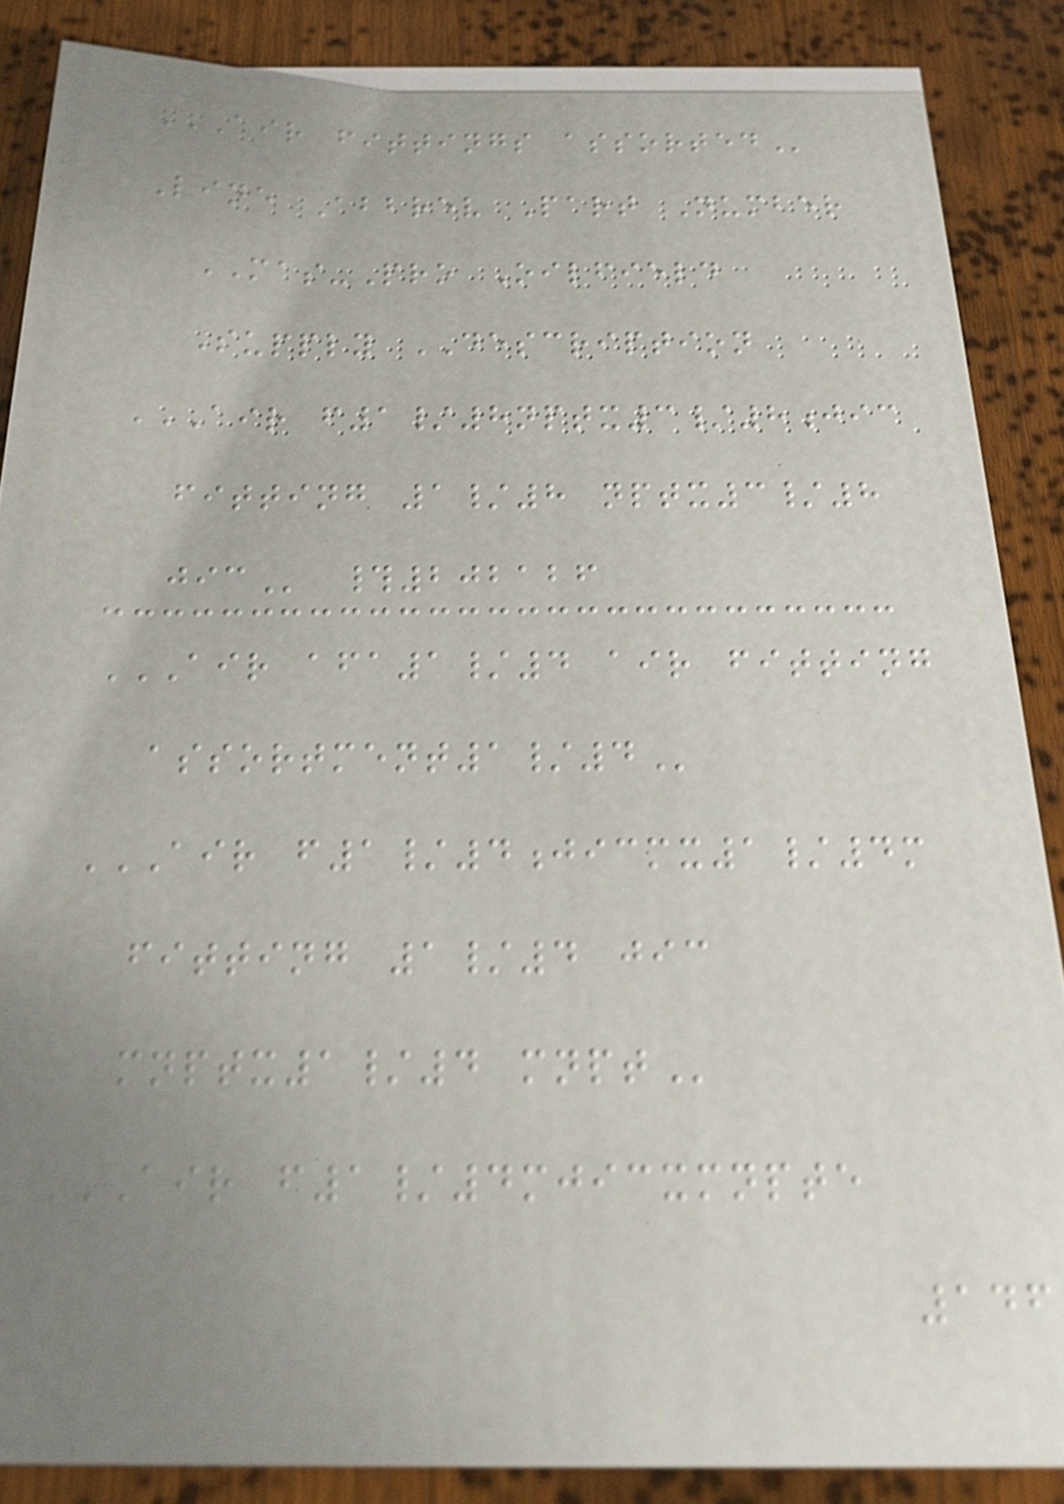AIR FITTINGS ASSORTED
Line Abbrev Part Number
MAS-Pro Oilfield
Supply DESCRIPTION
AIR F1/8NPTX3/8JIC
FITTING 1/8 NPTX3/8
JIC #202126
AIR AFA1/4 AIR FITTING
ASSORTMENT1/4
AIR F1/4JICMX1/4M
FITTING 1/4 JIC
MNPTX1/4 MNPT
AIR F1/4MJICXMNPTE
146
